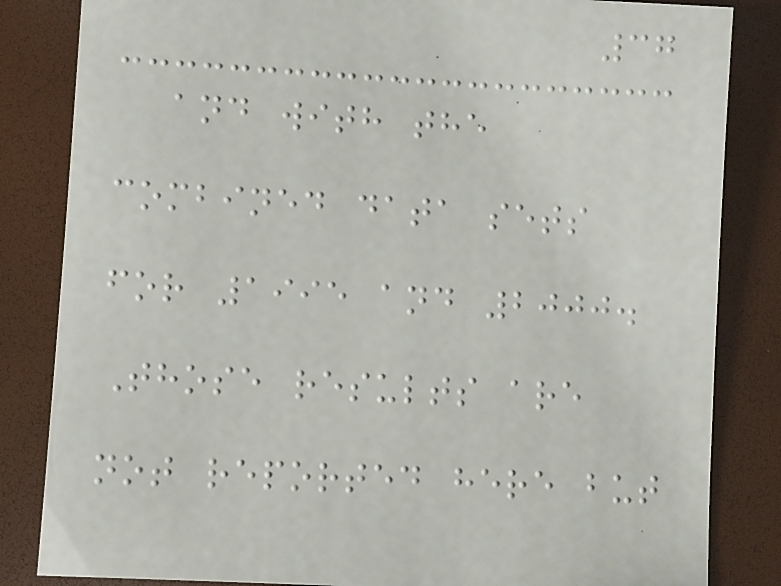37
and with the
combined data sets
for 1995 and 2000.
Those results are
not reported here but
